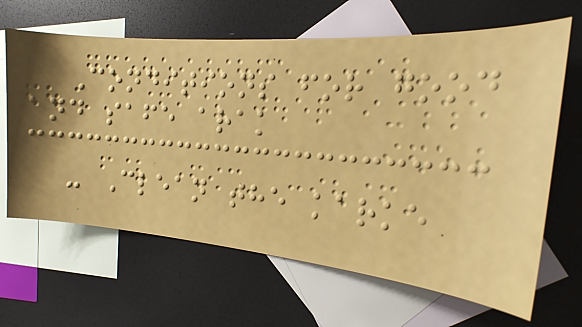Conditions for good
and safe arak
- Clean the karke
